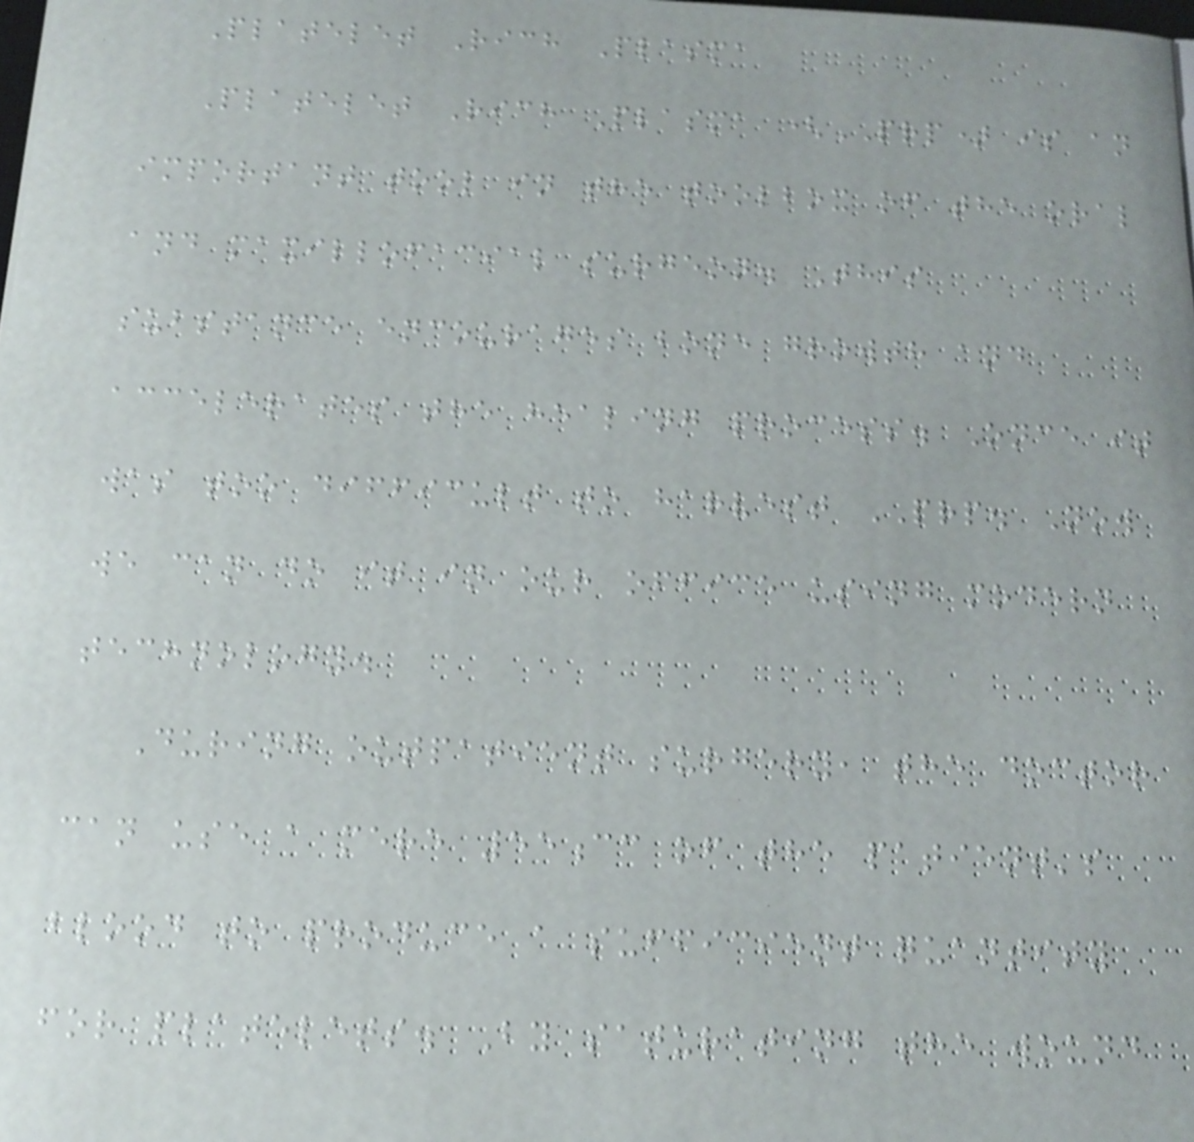Platelet Rich Plasma
Platelet Rich Plasma (PRP) is an
important tool in the toolbox of the oral
and maxillofacial surgeon. This
substance encourages bone growth and
accelerates the healing process. Once it
was too difficult to harvest PRP. Now
we can do it in our office using modern
technology.
During outpatient surgery, the doctor
can use a mere 55cc of the patient's
blood to produce a sufficient quantity
for platelets. By saturating the wound
